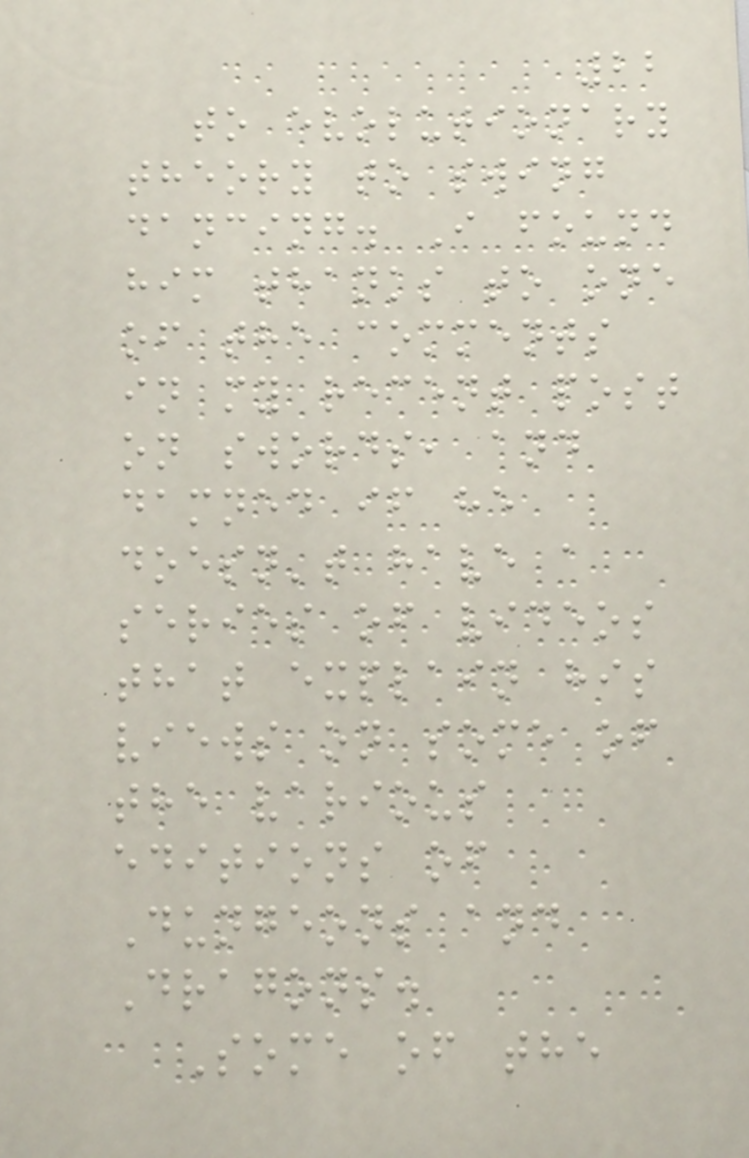22
to evolutionary
theory to swing
dancing. I found
him thanks to one
of the comments
in my recent post
on swords, and
damned if he
doesn't have a
series of videos
that explain his
views on some of
the various
editions of
Dungeons and
Dragons.
Some of the
